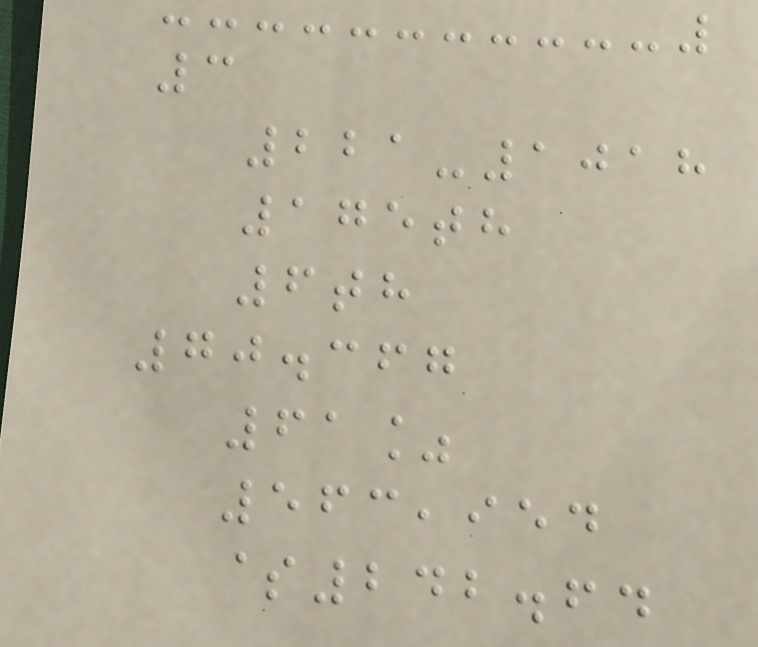3
221-1018
175th
6th
70.367
61%
563,954
$242.64
